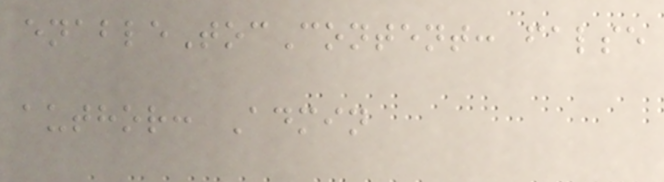enableTocContent: false
author: Admin
